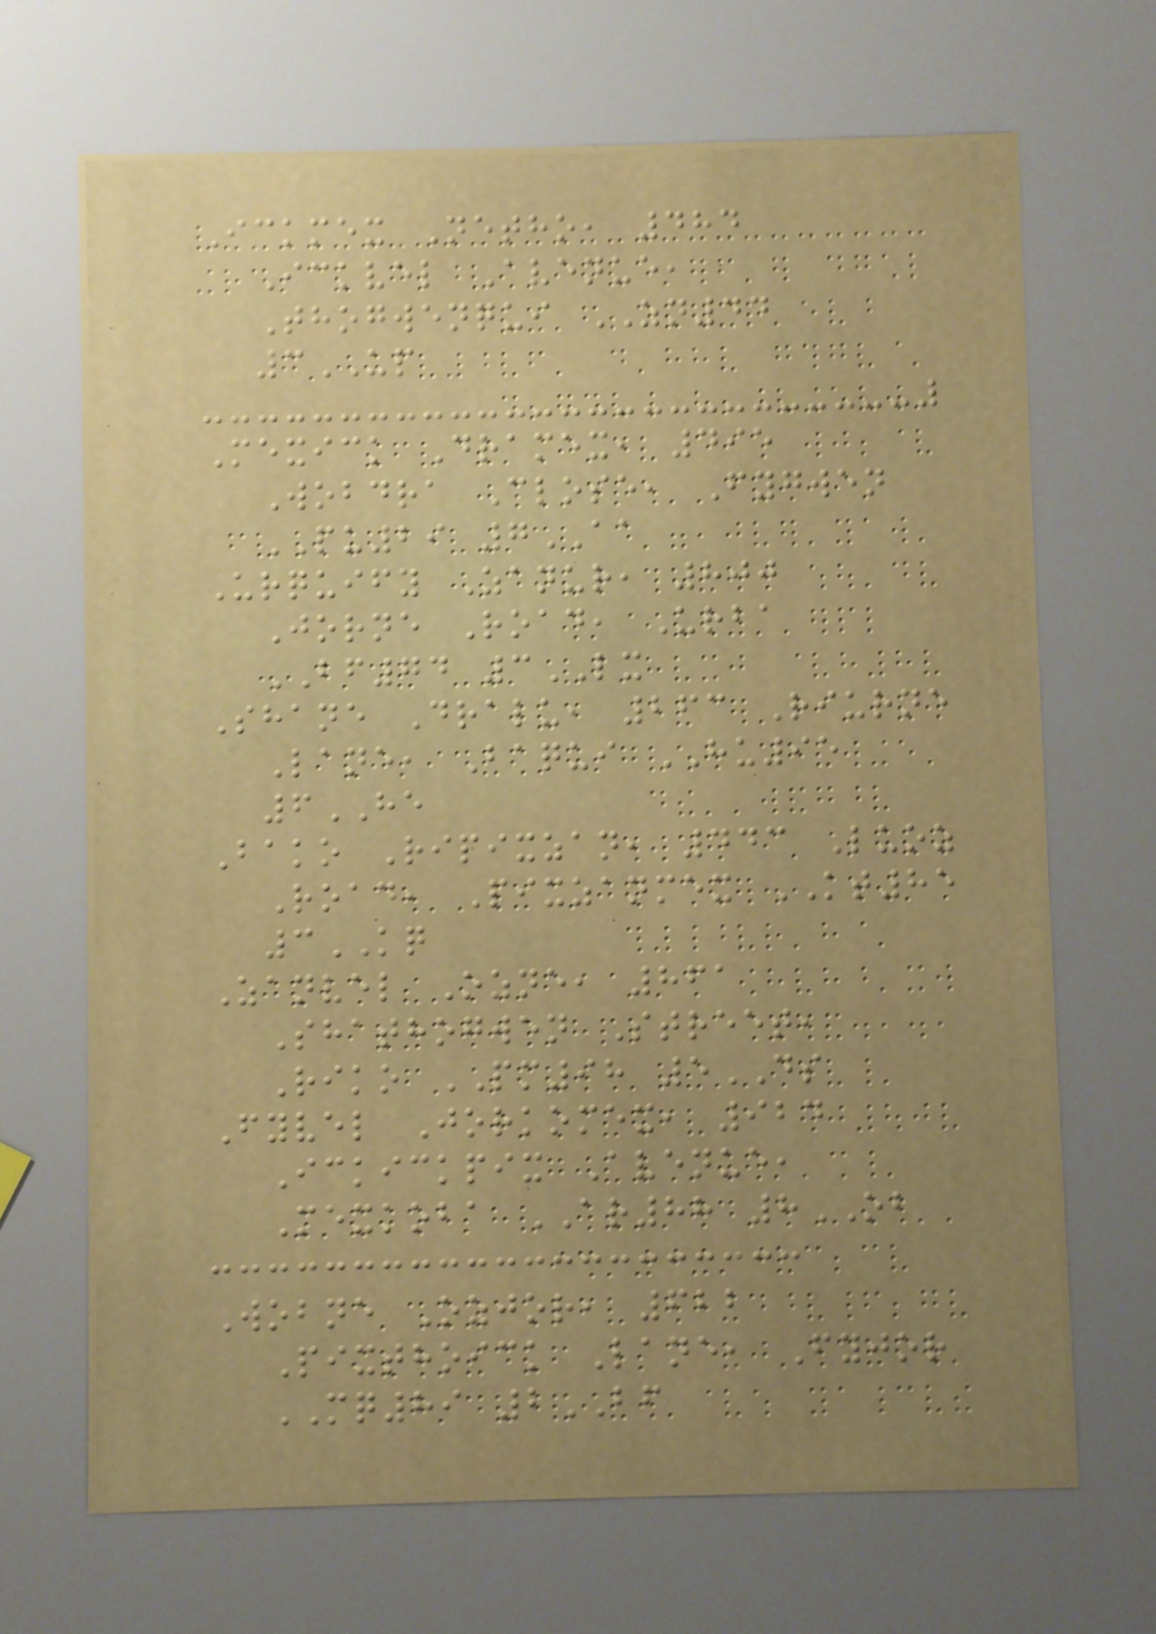Ickmex Netho, 484
Ickvel Avenue,
Thogwenqui ZN44
3UP
Mexick Dramex, 495
Wobdra Close, Fygwen
PU29 7AA
Urquify Zanur, 800
Jorne Road, Urba
BF74 3LX
Shane Dralu, 263 Riurne
Lane, Baqui HU95
6HE
Bako Ripixzan, 443 Luoz
Road, Pixzanmex KT85
3KQ
Zanvel Ozne, 861
Shathogwen Street,
Riko PM98 5DS
Fyvel Jorkomex, 924
Ickickpix Avenue,
Mexkoba AR88 8OB
Wobne Ozjor, 622
Pixthoick Lane, Fyjor
MQ89 2BF
